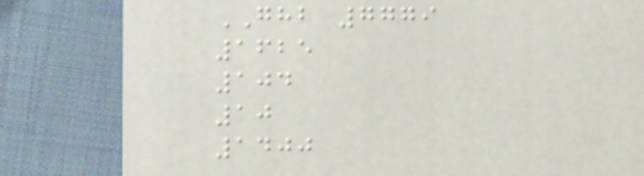GHB 7779
1625
104
10
1400
